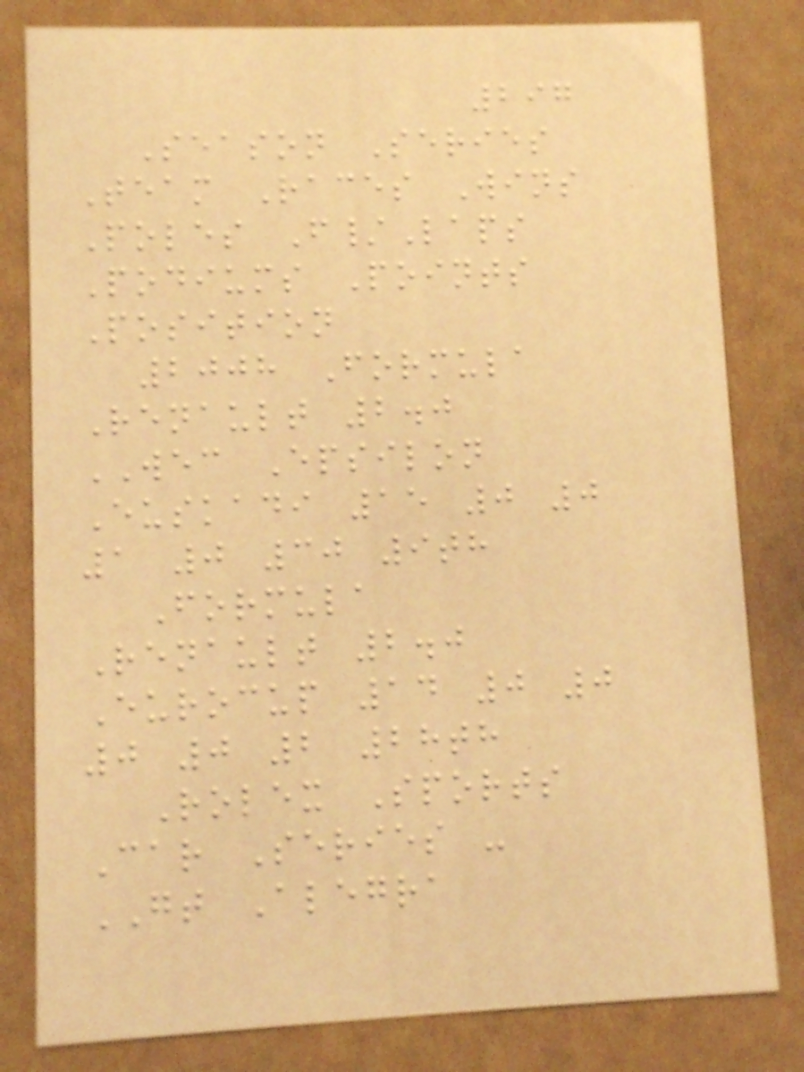297
Season Series
Team Races Wins
Poles F/Laps
Podiums Points
Position
2008 Formula
Renault 2.0
WEC Epsilon
Euskadi 15 0 0
1 0 30 9th
Formula
Renault 2.0
Eurocup 14 0 0
0 0 2 28th
Rolex Sports
Car Series -
GT Alegra
